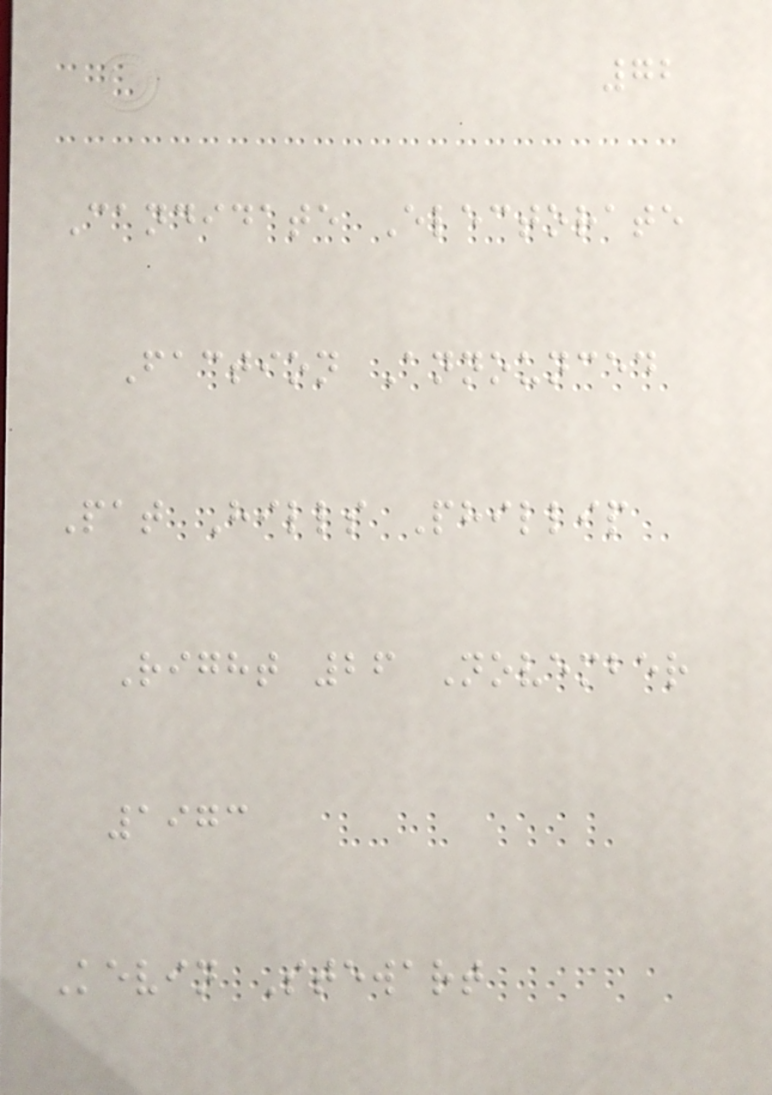72
Candidate Electorate
Faction Announced
Pat Hills Phillip
Right 26 November
1973
Kevin Stewart
